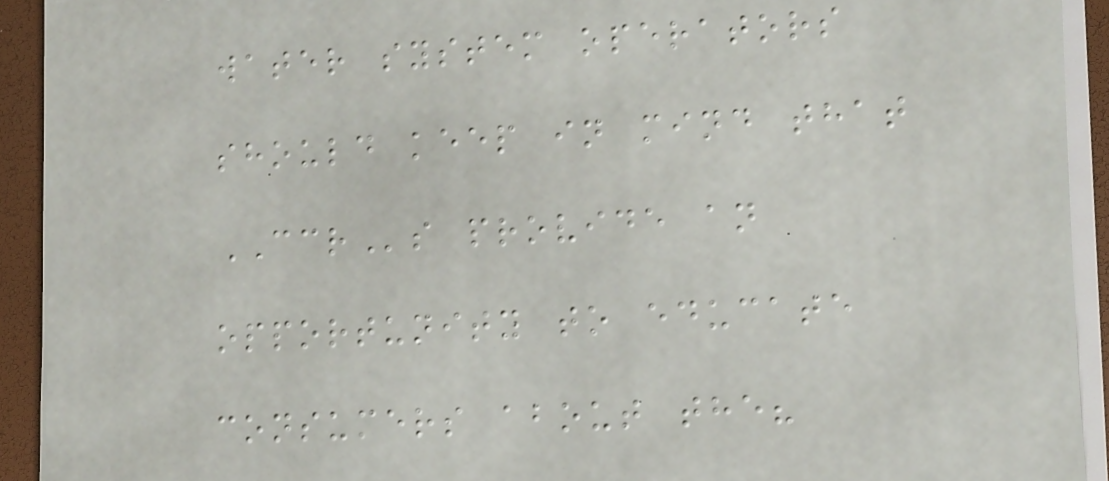water system operators
should keep in mind that
CCRs provide an
opportunity to educate
consumers about the?
